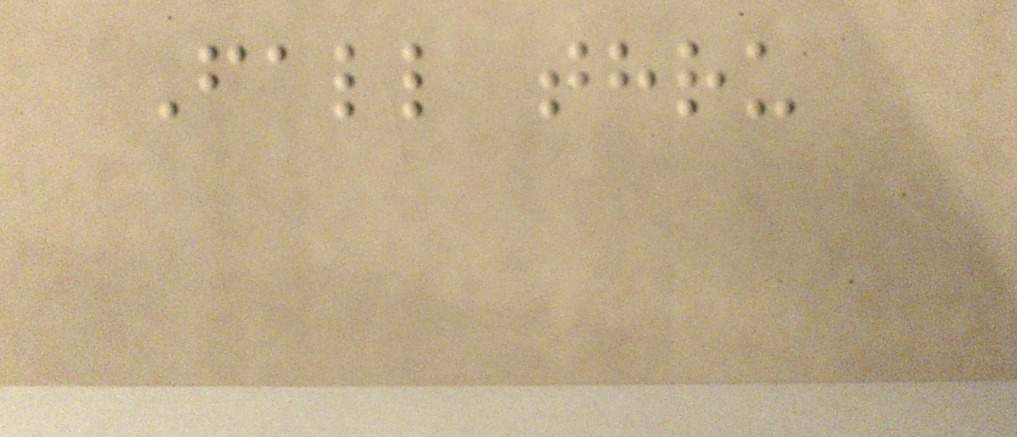Fall thru
